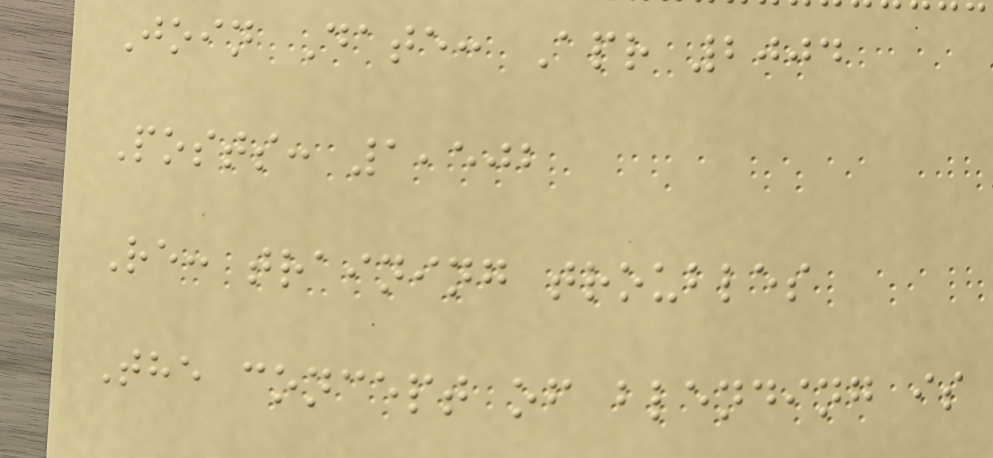Join Date: Apr 2004
Posts: 1,502
Re: training troubles
The concept of blending is
